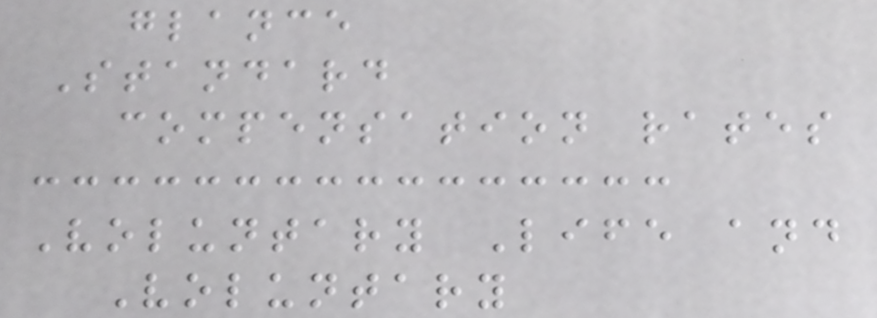glance
Standard
compensation rates
Voluntary Life and
Voluntary
